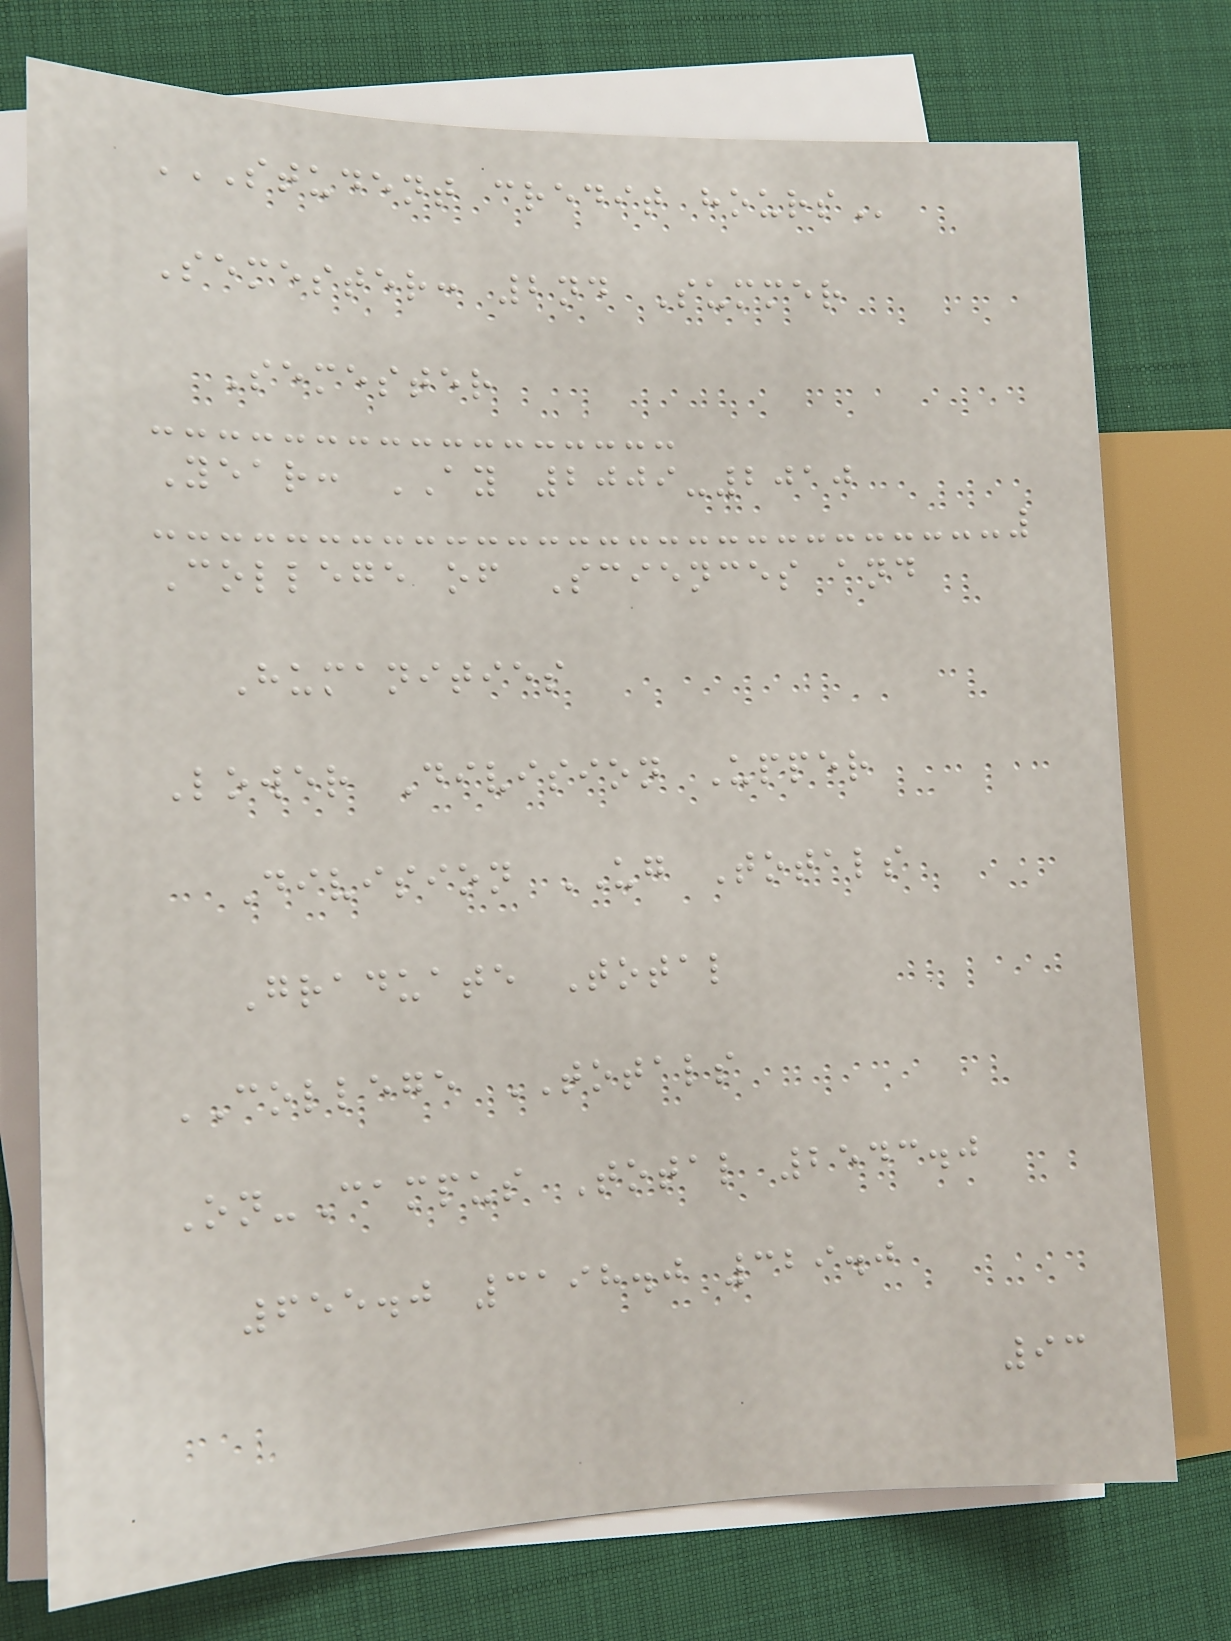STUDENT CREDIT HOURS
Semester: 2nd Summer
Semester
Year: AY 2009-2010
College of Sciences and
Humanities
Lower Division Upper
Division UG Totals
Graduate Total
COLLEGE TOTALS
On-Campus Total 2543.0
655.0 3198.0 329.0
93
